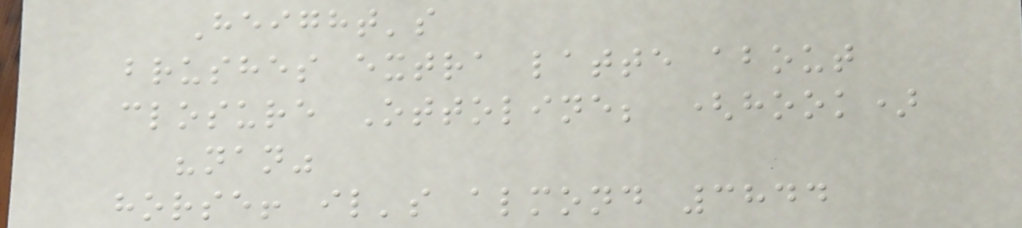Height's
brushes extra latte about
closure Ottoline; (hook)
"nan"
horse! il's almond 3844
